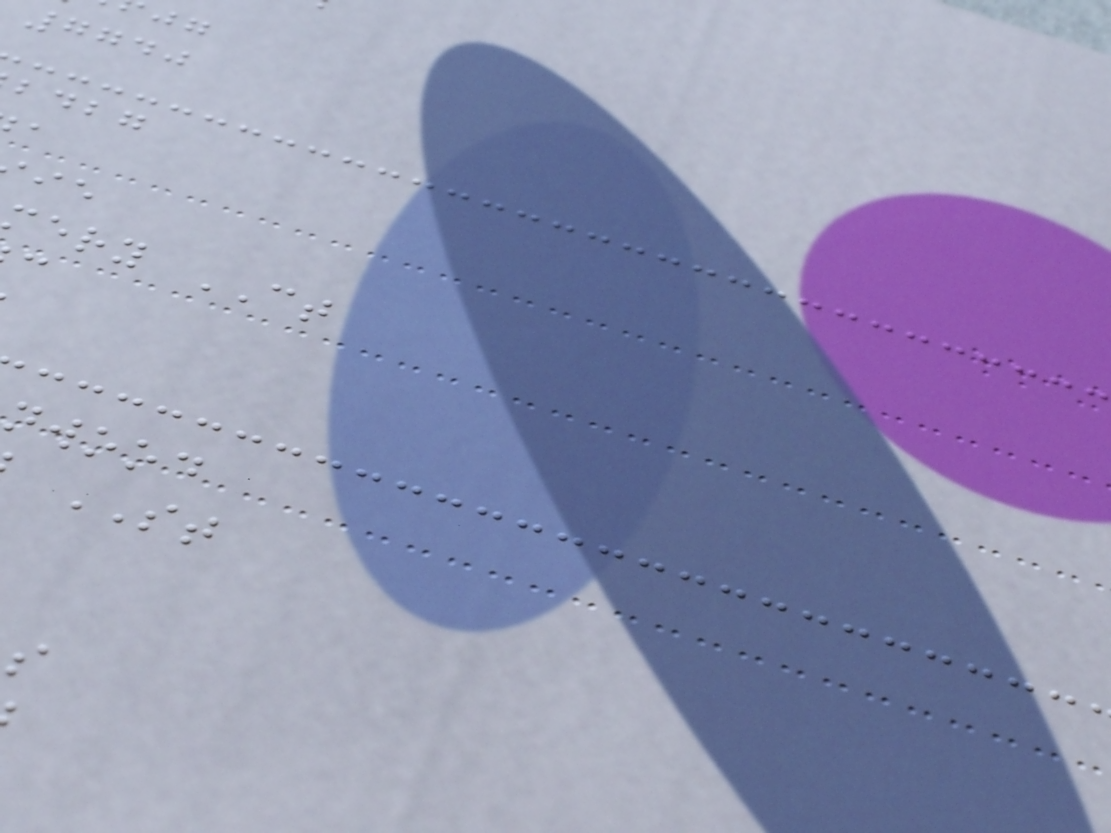7740
bdbg
ery CT
nwood
ST
